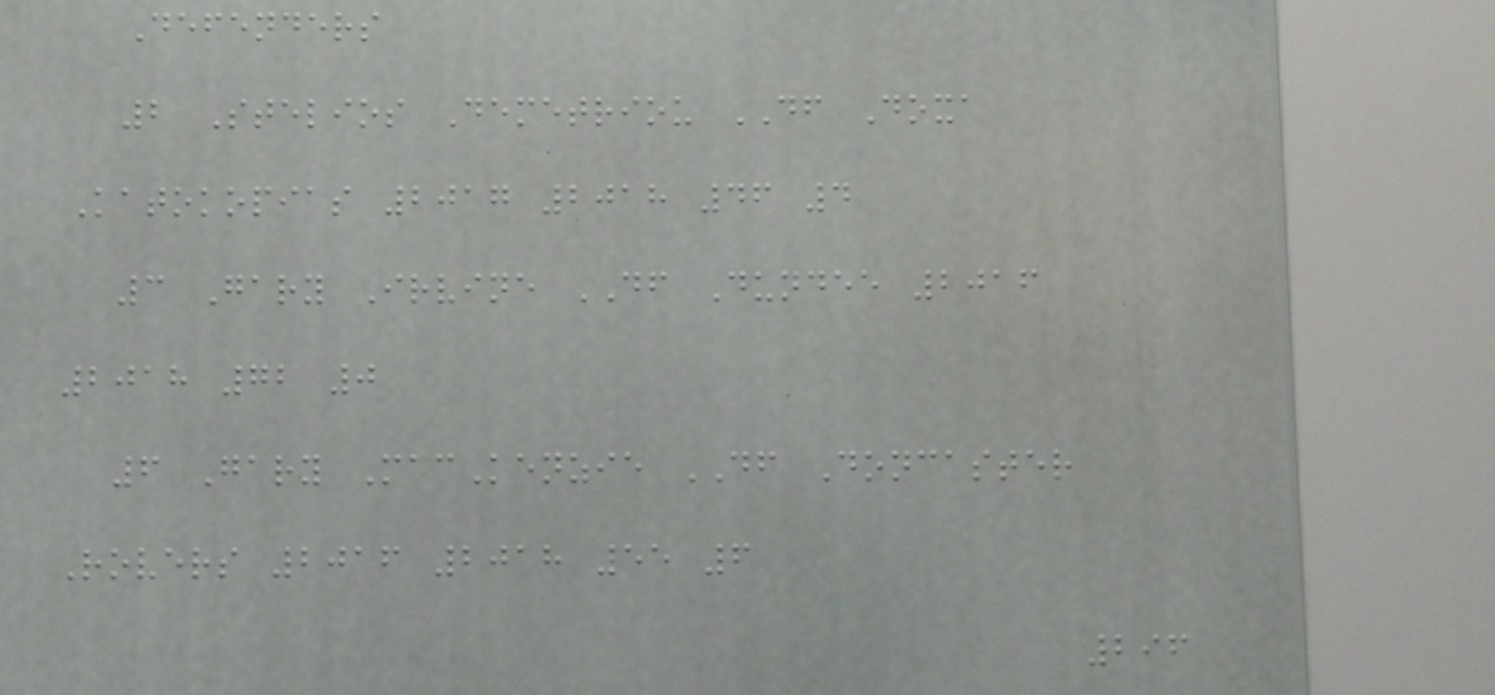Defenders
2 Stelios Demetriou DF Doxa
Katokopias 2017 2018 46 4
3 Gary Irvine DF Dundee 2016
2018 72 0
6 Gary MacKenzie DF Doncaster
Rovers 2016 2018 55 6
296
